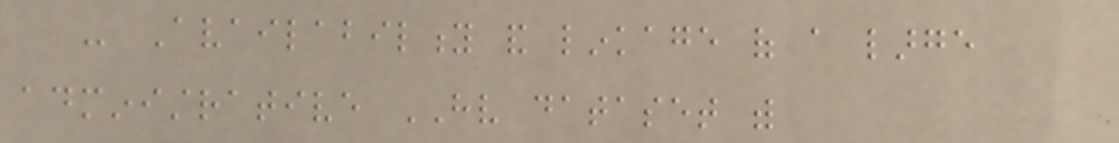- Availability and linkage of a large
administrative HV dataset with
